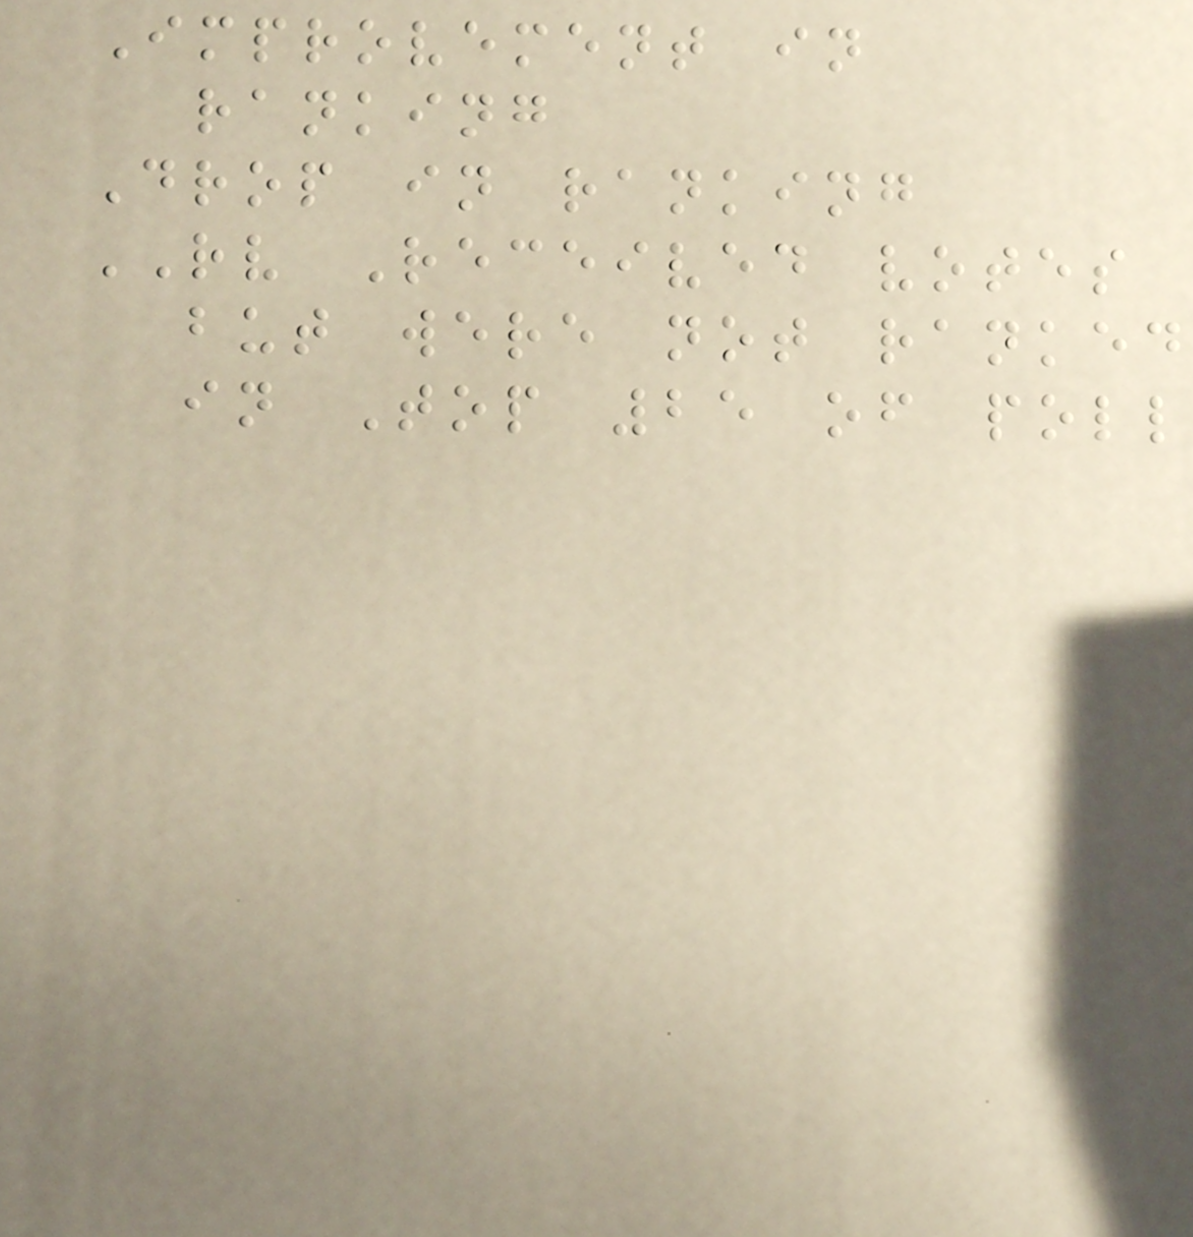Improvement in
ranking
Drop in ranking
RV Received votes
but were not ranked
in Top 25 of poll
